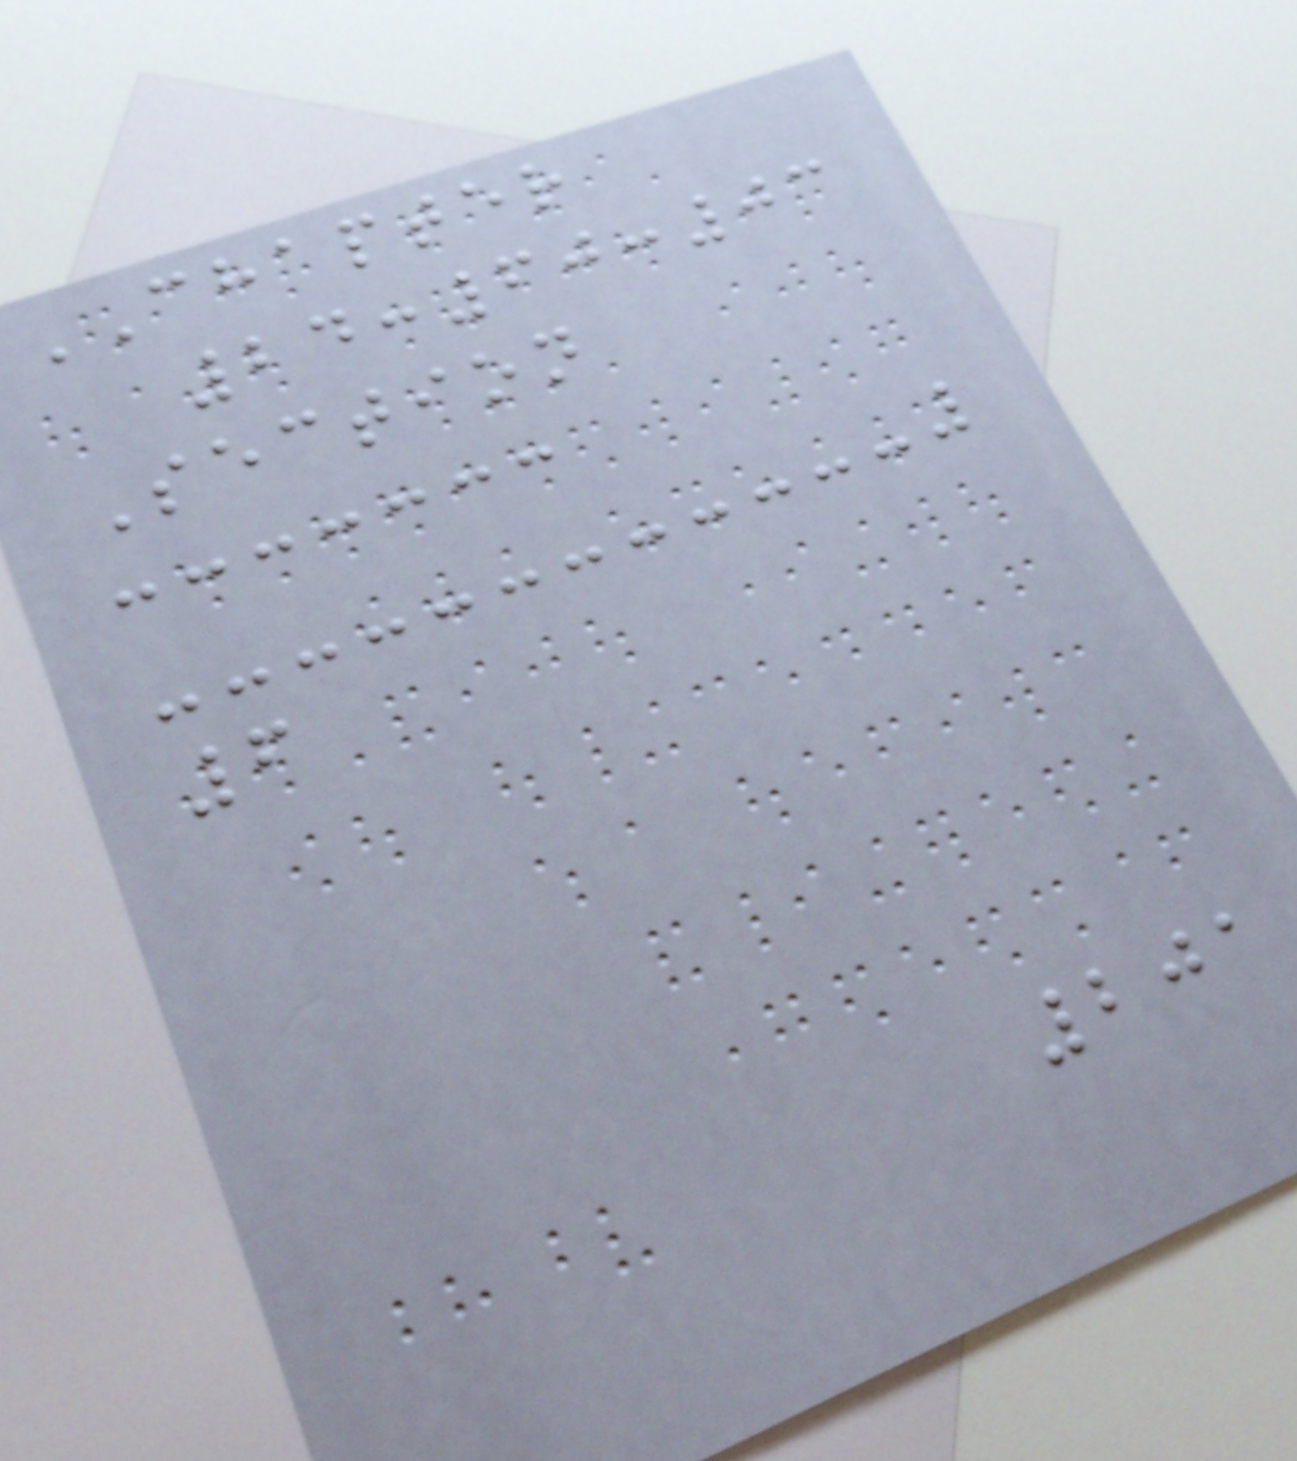CHAPTER
24:60:03
Section
6
201
